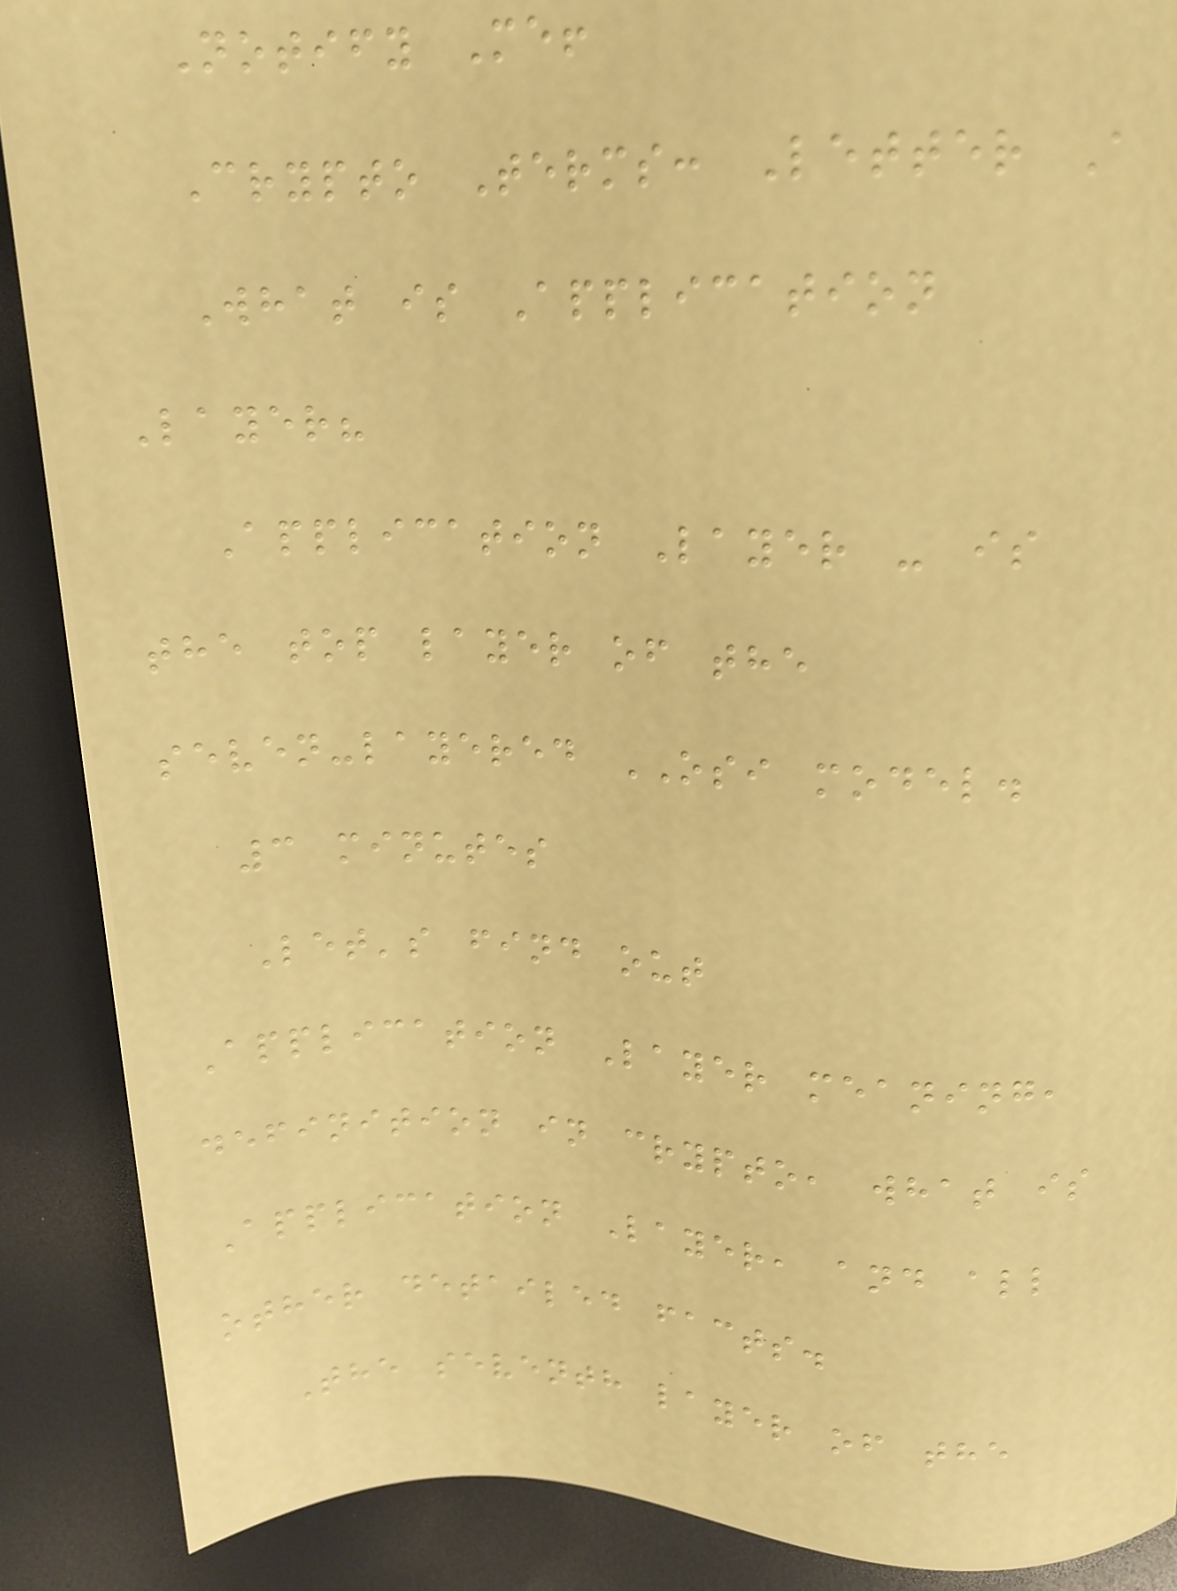Notify Me!
Crypto Terms: Letter A
What is Application
Layer?
Application Layer - is
the top layer of the
seven-layered OSI model.
3 minutes
Let's find out
Application Layer meaning,
definition in crypto, what is
Application Layer, and all
other detailed facts.
The seventh layer of the
